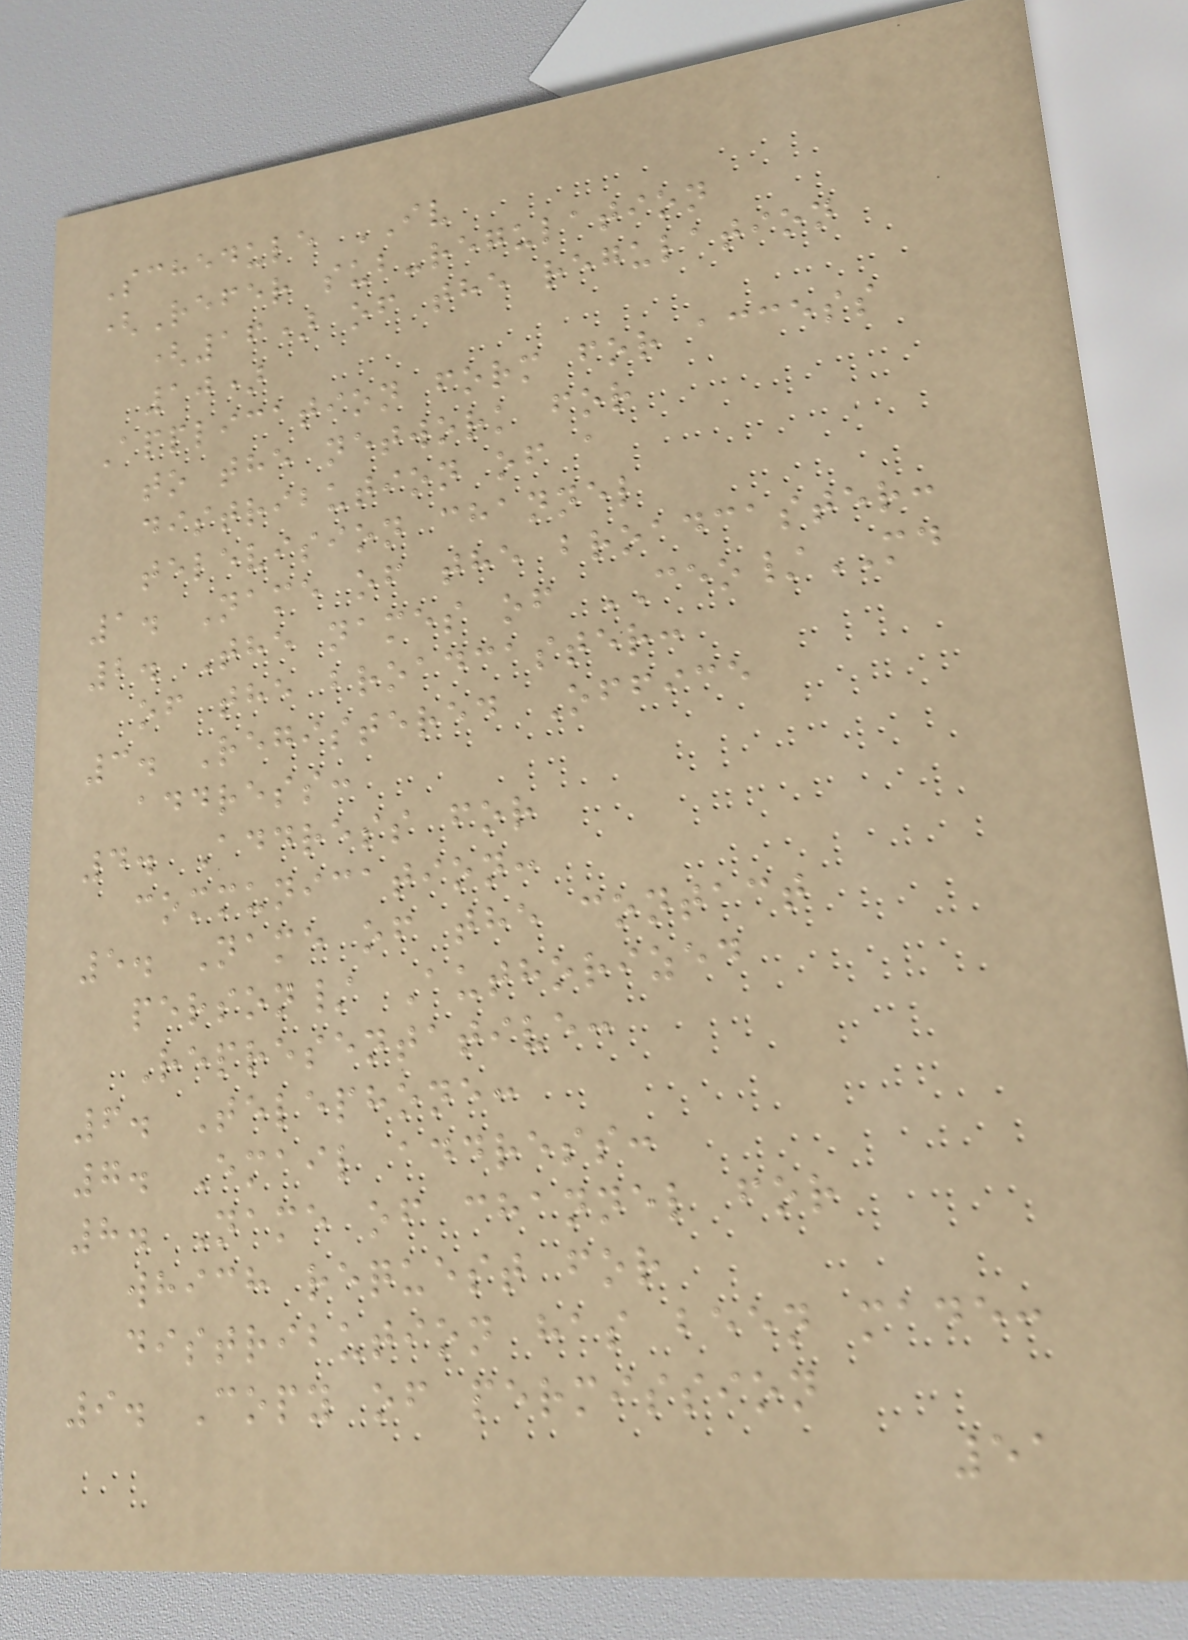Schedule IV
(Refer sub-regulation
(16) of the regulation
10)
Application form for access
to the network for
distribution of a
television channel
1. Name of the broadcaster:
2. The names of CEO/MD
of the broadcaster:
3. Registered Office
address:
4. Address for
communication:
5. Name of the contact
person/ Authorized
Representative:
6. Telephone:
7. Email address:
8. Name of channel for
which request for
distribution has been made:
9. Copy of permission
51
